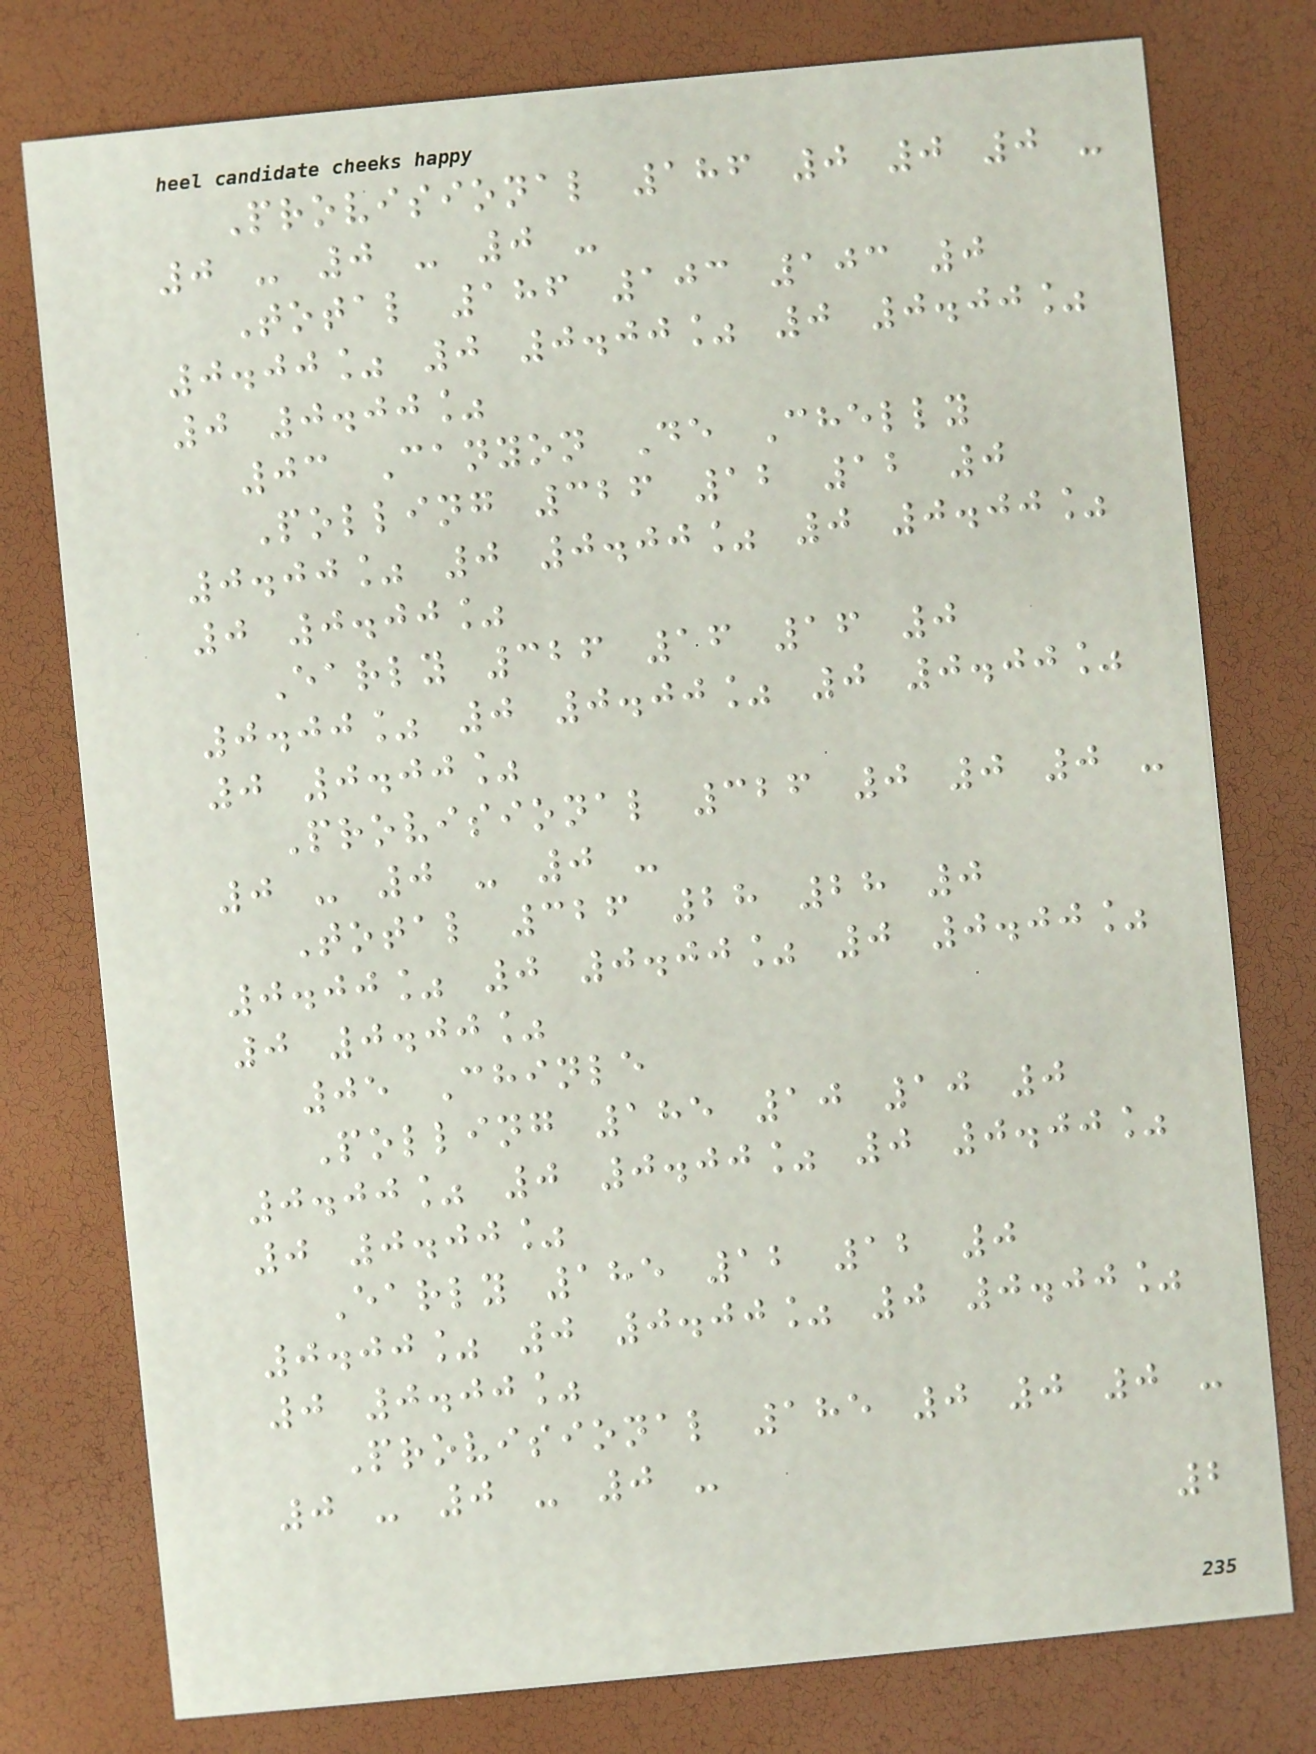Provisional 186 0 0 0 -
0 - 0 - 0 -
Total 186 103 103 0
0.00% 0 0.00% 0 0.00%
0 0.00%
03 Canyon De Chelly
Polling 326 12 12 0
0.00% 0 0.00% 0 0.00%
0 0.00%
Early 326 16 16 0
0.00% 0 0.00% 0 0.00%
0 0.00%
Provisional 326 0 0 0 -
0 - 0 - 0 -
Total 326 28 28 0
0.00% 0 0.00% 0 0.00%
0 0.00%
05 Chinle
Polling 185 10 10 0
0.00% 0 0.00% 0 0.00%
0 0.00%
Early 185 12 12 0
0.00% 0 0.00% 0 0.00%
0 0.00%
Provisional 185 0 0 0 -
0 - 0 - 0 -
2
